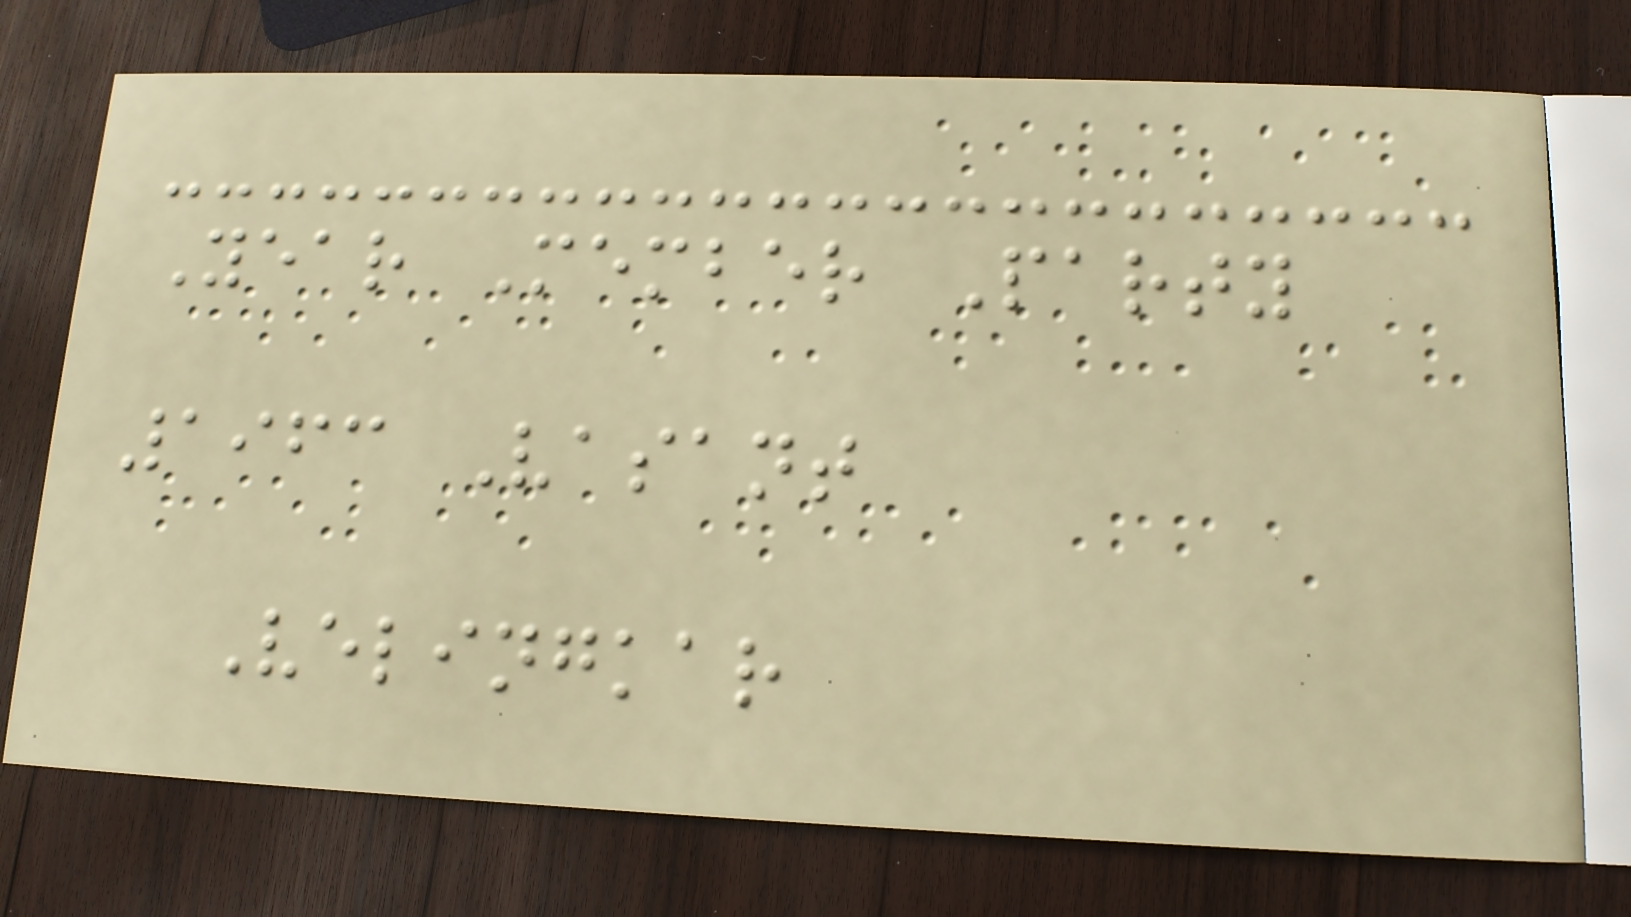Year Member Party
1963 Vasant
Velingkar
